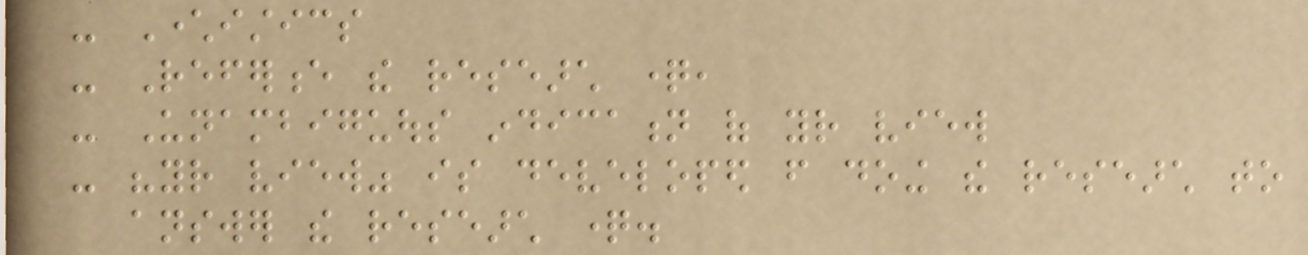- Characteristics
- Reference the research question,
- Unambiguous indication of your view
- "your view" is developed from doing the research to
answer the research question.
